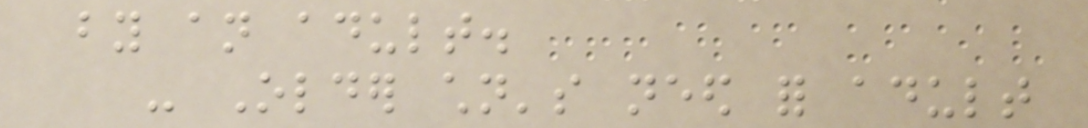by an adult.
- Older children's need for adult
